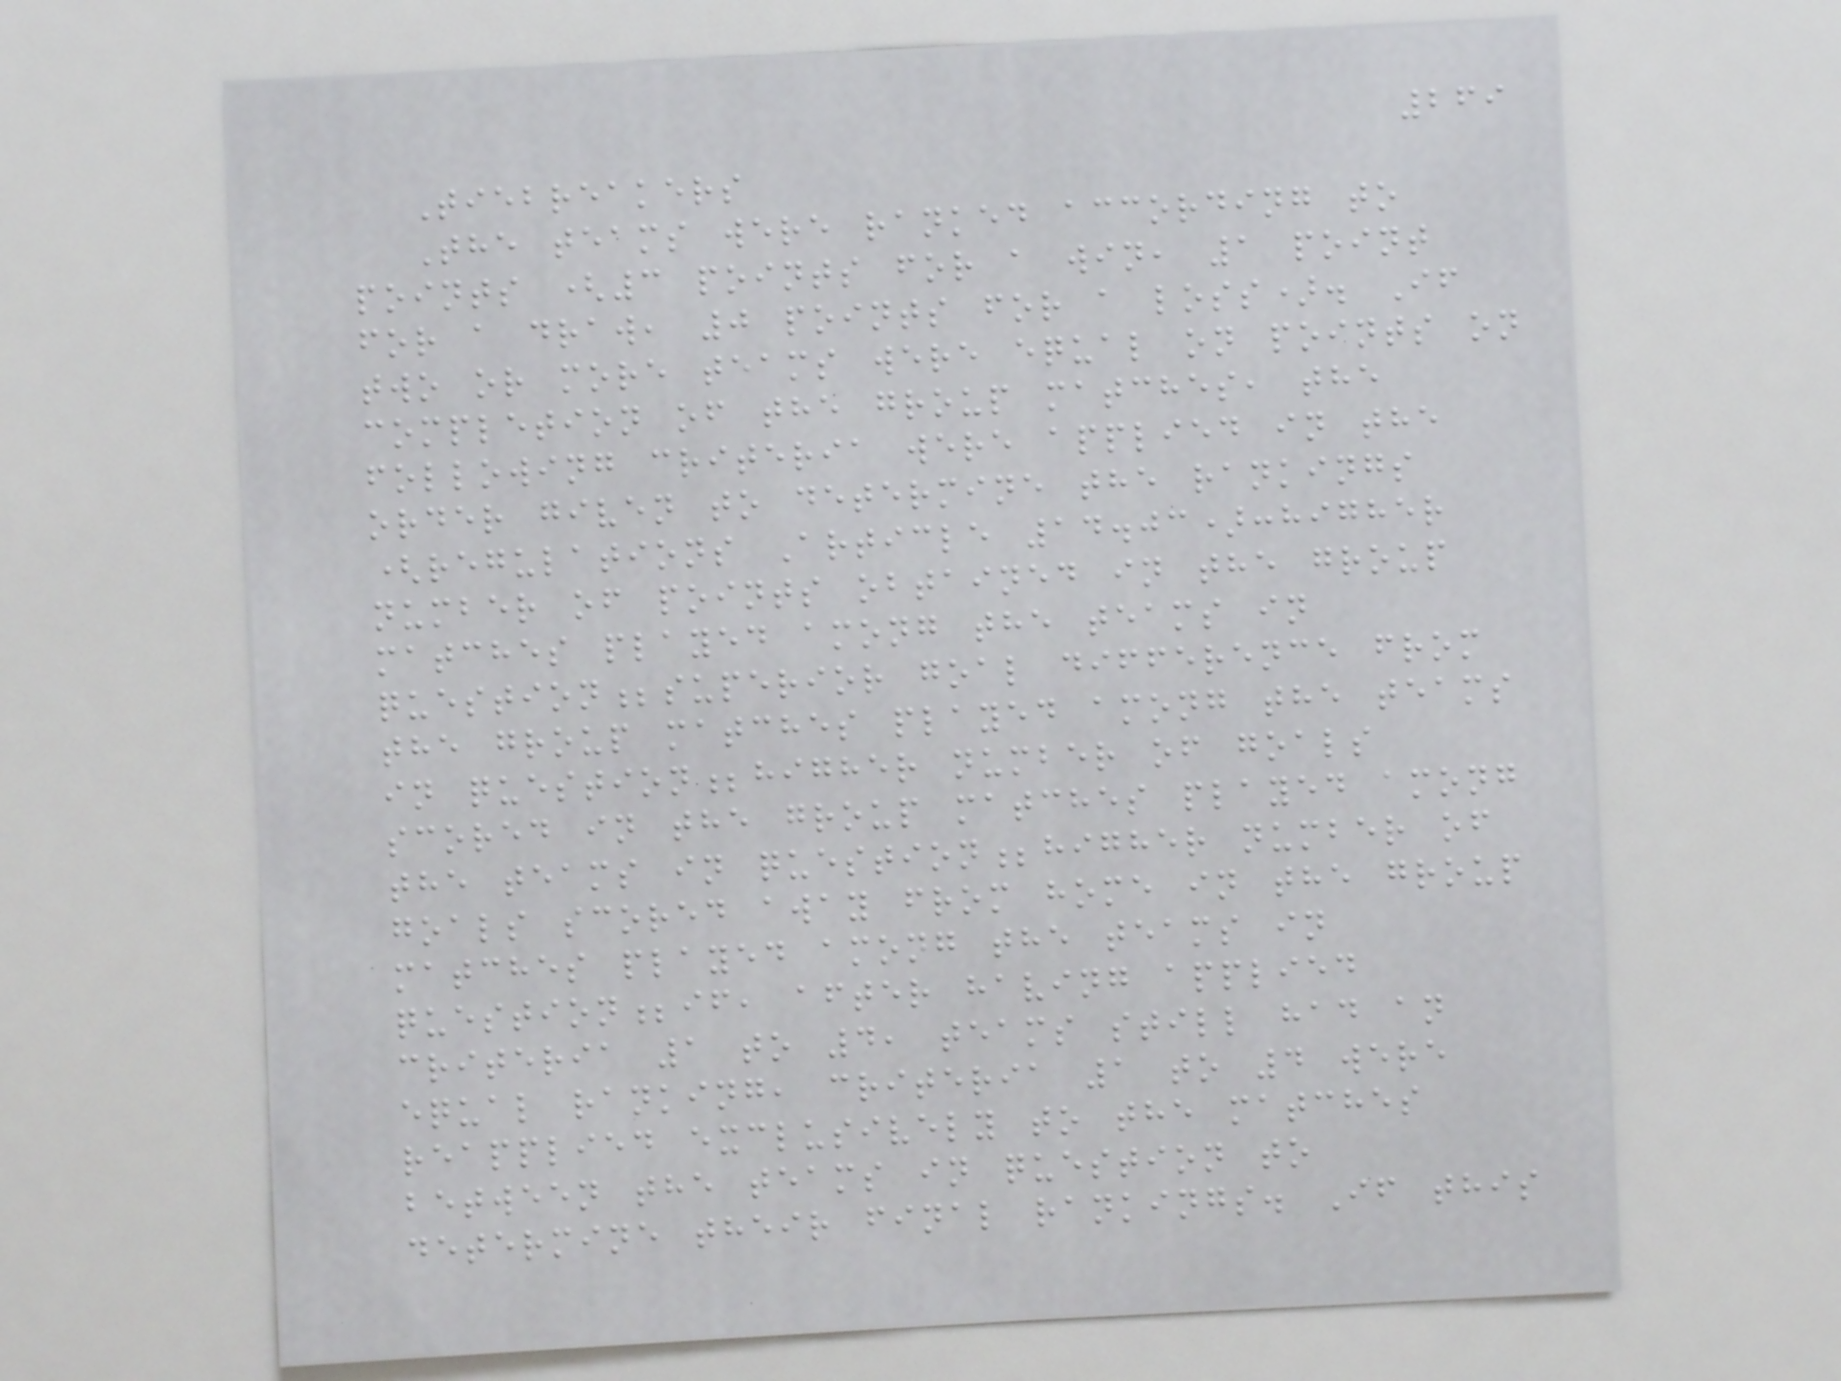269
Tiebreakers
The teams were ranked according to
points (3 points for a win, 1 point
for a draw, 0 points for a loss). If
two or more teams were equal on points on
completion of the group matches, the
following criteria were applied in the
order given to determine the rankings
(regulations Article 14.03):higher
number of points obtained in the group
matches played among the teams in
question;superior goal difference from
the group matches played among the teams
in question;higher number of goals
scored in the group matches played among
the teams in question;higher number of
goals scored away from home in the group
matches played among the teams in
question;if, after having applied
criteria 1 to 4, teams still had an
equal ranking, criteria 1 to 4 were
reapplied exclusively to the matches
between the teams in question to
determine their final rankings. If this
